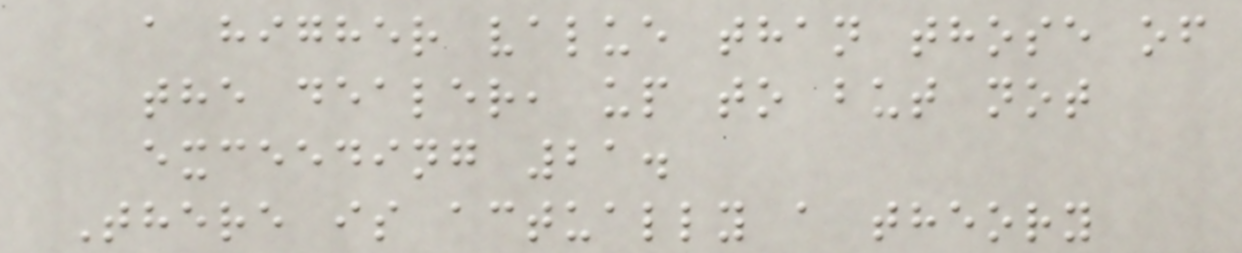a higher value than those of
the dealer, up to but not
exceeding 21.
There is actually a theory
